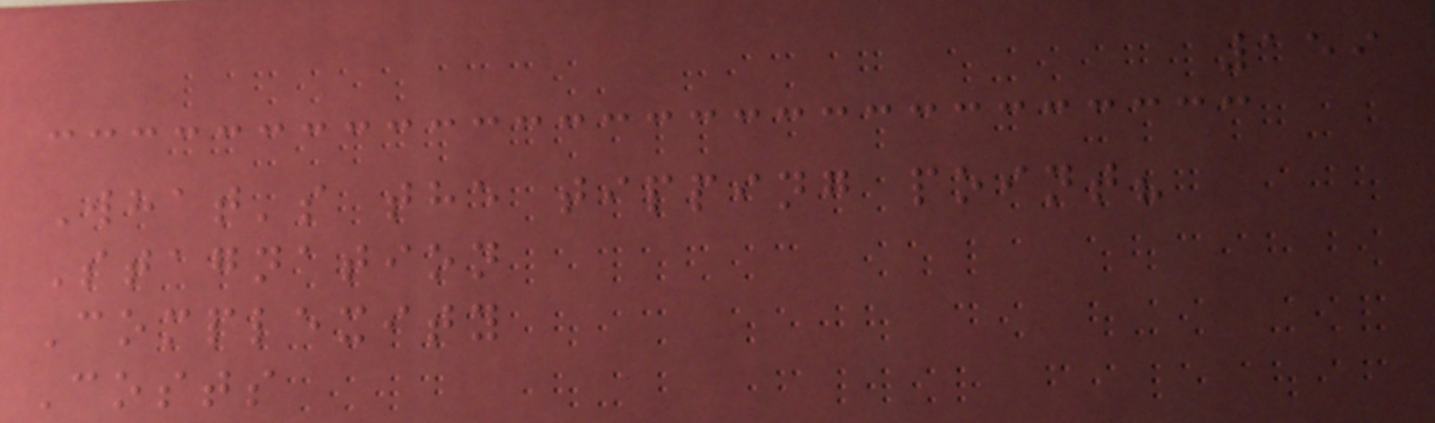159
What's the tipping point?
Stagnation
Complexity
Costs
